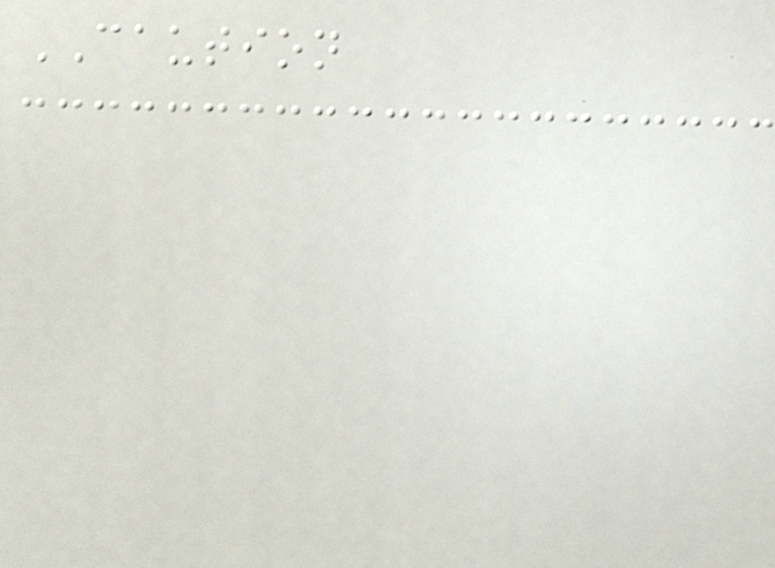CAUTION
